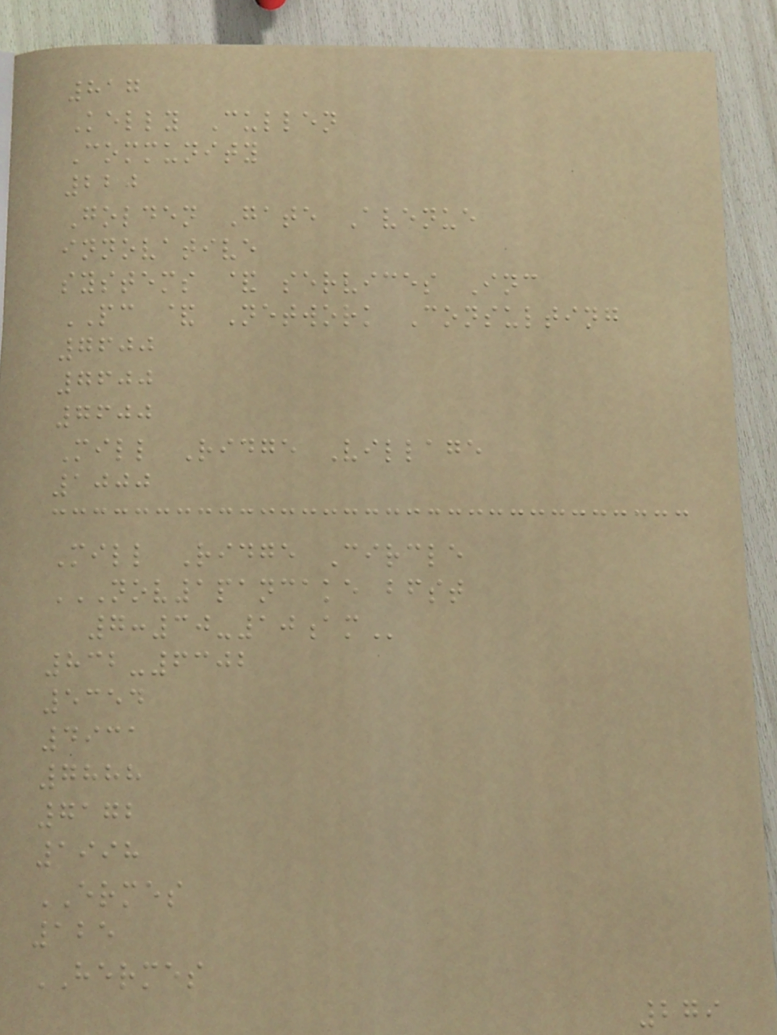817
Kelly Cullen
Community
220
Golden Gate Avenue
innovative
systems & services Inc
PC & Network Consulting
7600
7600
7600
Mill Ridge Village
1000
Mill Ridge Circle
NOV1PANCAKE BFST
7:30-10AM
832-6302
5354
4931
7888
7172
1998
ERMES
125
HERMES
279
